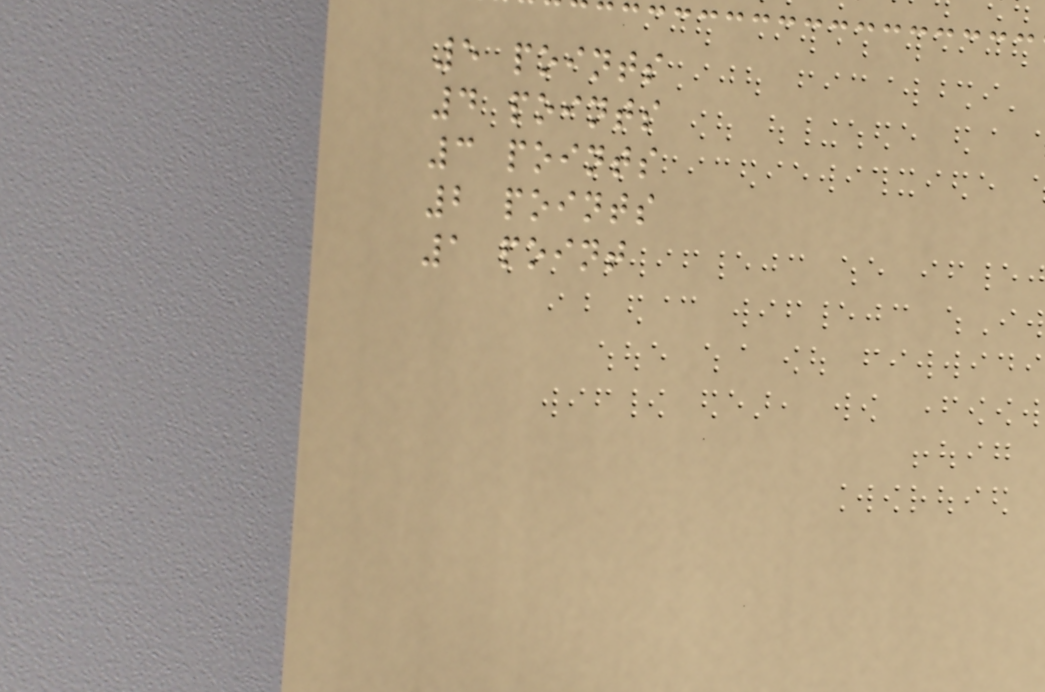5 points
4 points
3 points
2 points
1 point
